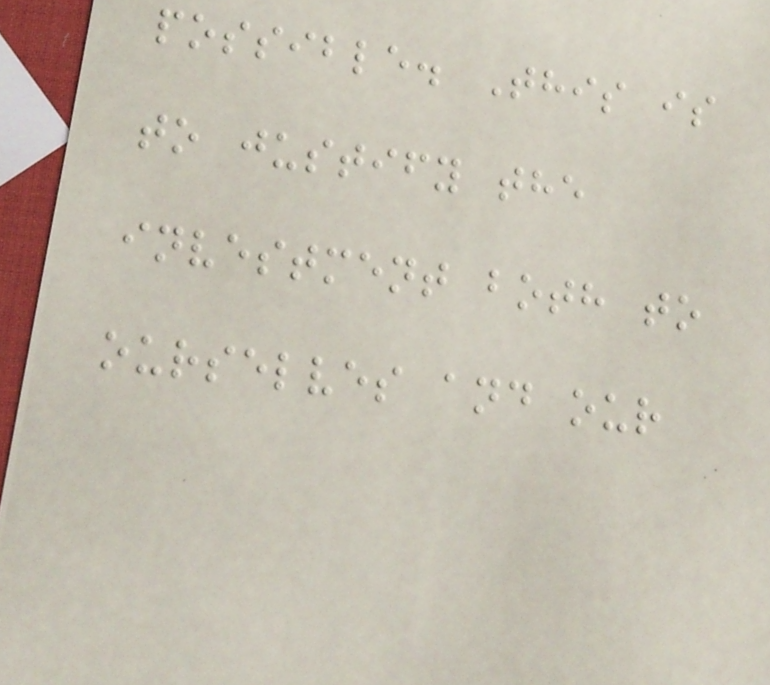possible. This is
to justify the
investment both to
ourselves and our
